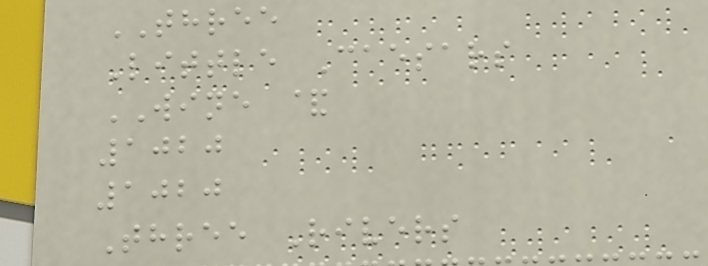THREE
Little Caesars
WINE &
1020
1020
Three Rivers
